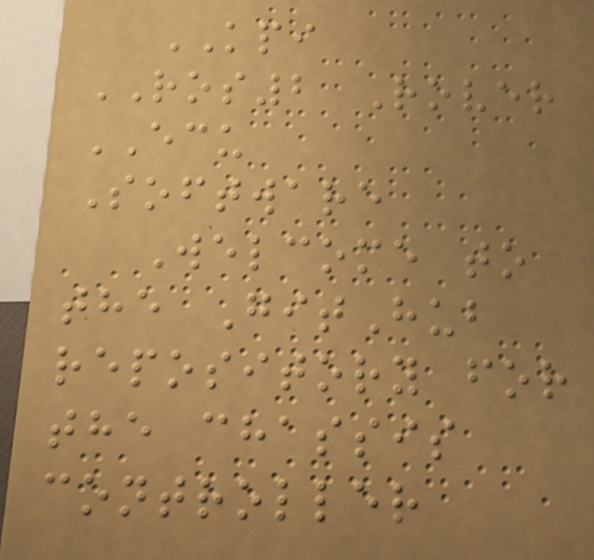KPI
ROS2 Rover
ECU
Software
Welcome to
the GitHub
repository for
the chassis
controller
